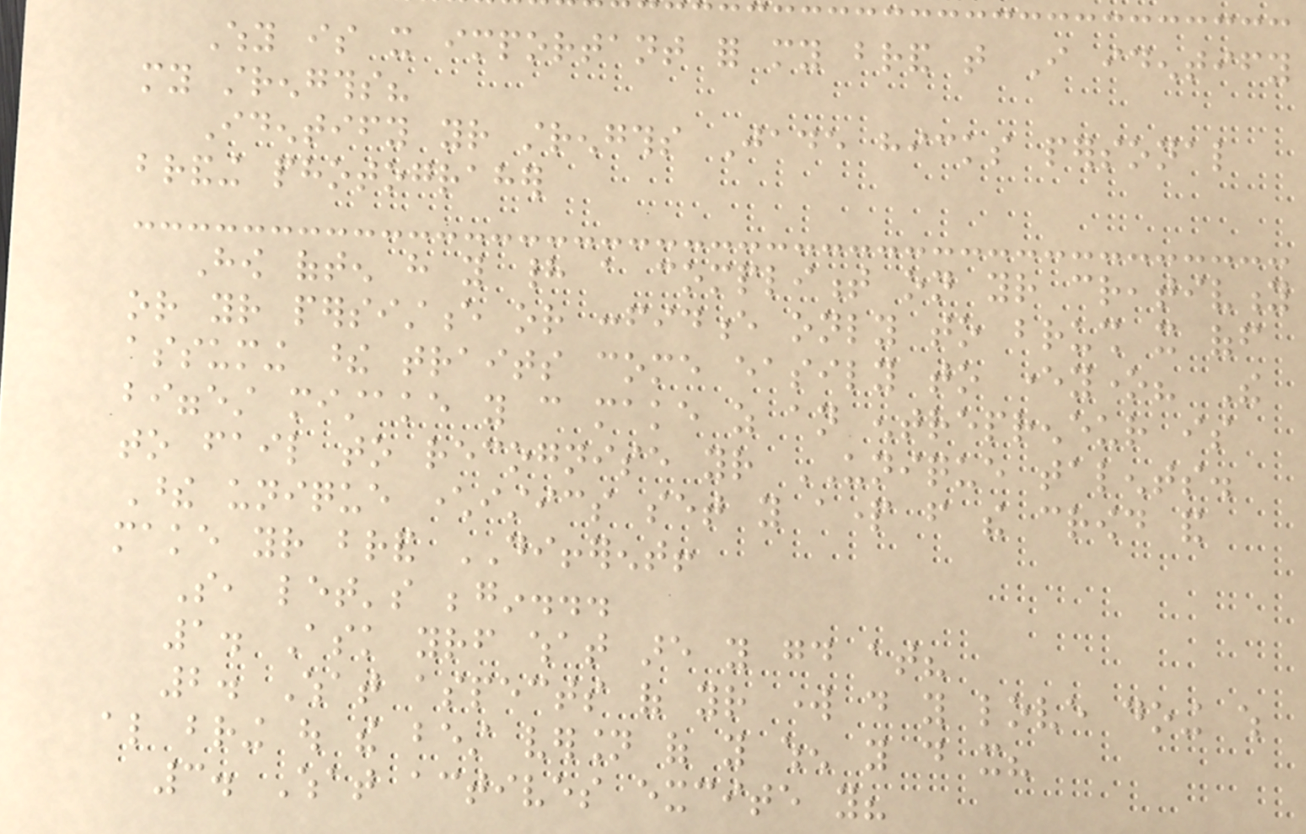Why is it important for my brand that I identify
my strengths?
Identify your strengths Jade hicks personal
branding photograher
How often have you had a compliment on your creativity
or your persistence or confidence only to brush it off
assuming these traits come easily to everyone? The
biggest mistake you can make as an entrepreneur is
to fail to recognise your UNIQUE talents.
These unique characteristics set you apart from the crowd and
make your brand DIFFERENT!
So, let's begin...
1. Ask yourself what are you good at?
2. What aspects of your work do you love doing which
also bring out the best version of you when you do it?
3. What actives excite you?
